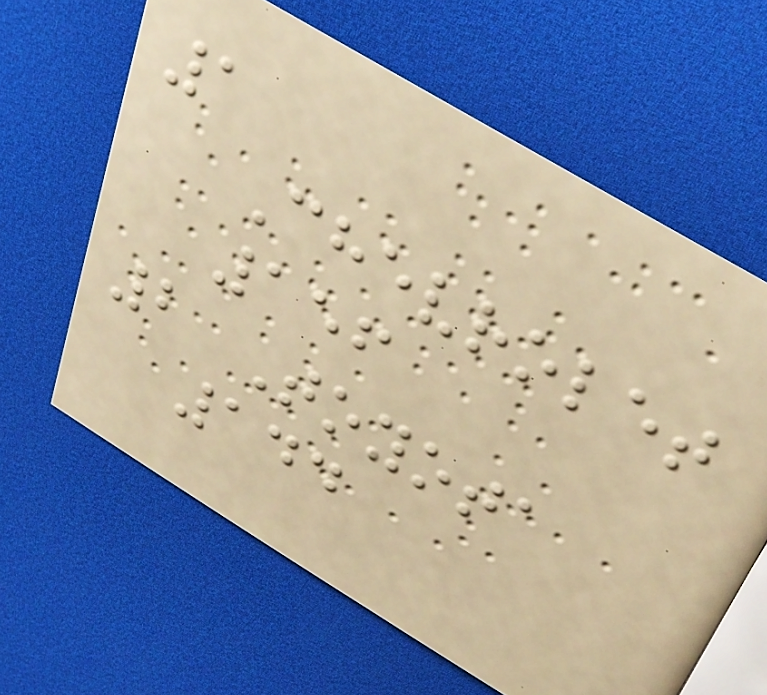1
Chevrolet
156
2 Toyota
144
